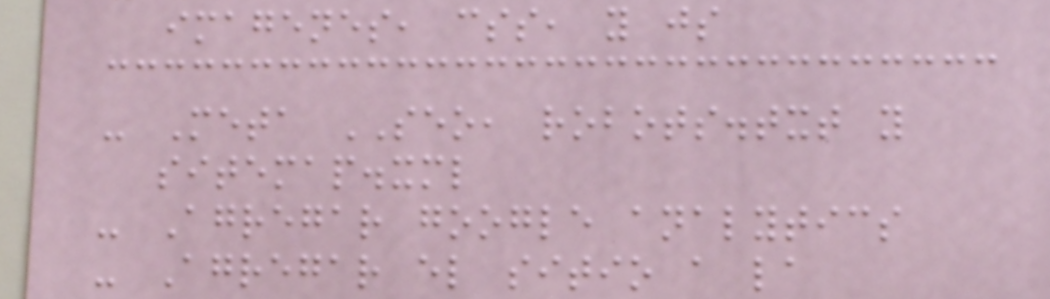imagenes, css, y js
- Meta SEO, robots.txt y
sitemap.xml
- Agregar google analytics
- Agregar el sitio a la
